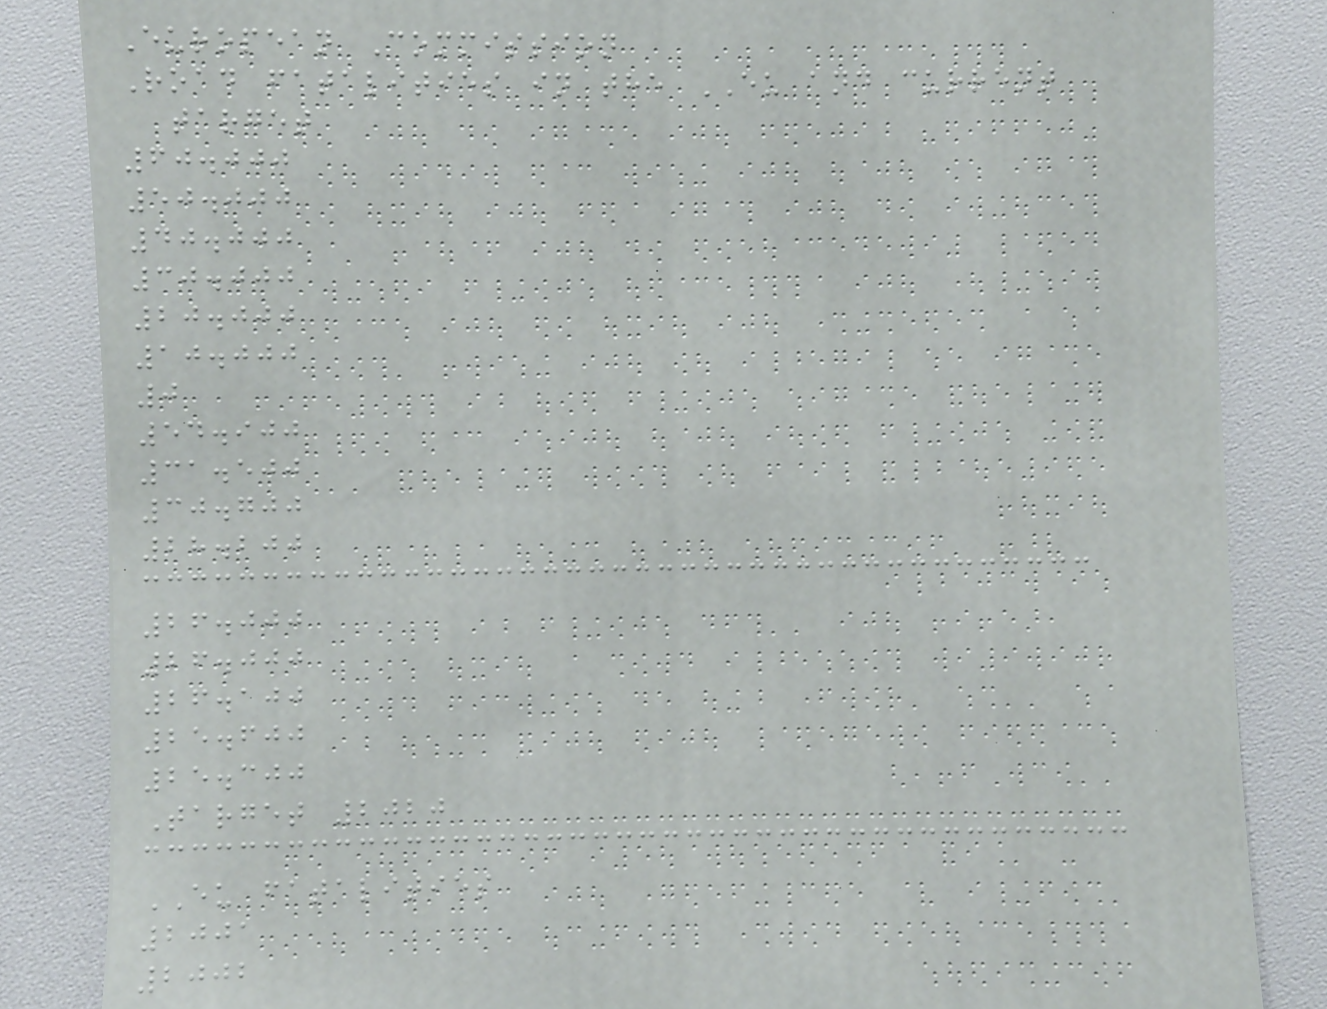European Commission
Road fatalities in the EU and current
target
60.000
50.000
40.000
30.000
20.000
10.000
0
54.900
31.500
30.700
28.200
26.000
26.000
26.100
25.600
25.300
Target 2020
EU fatalities
2001
2002
